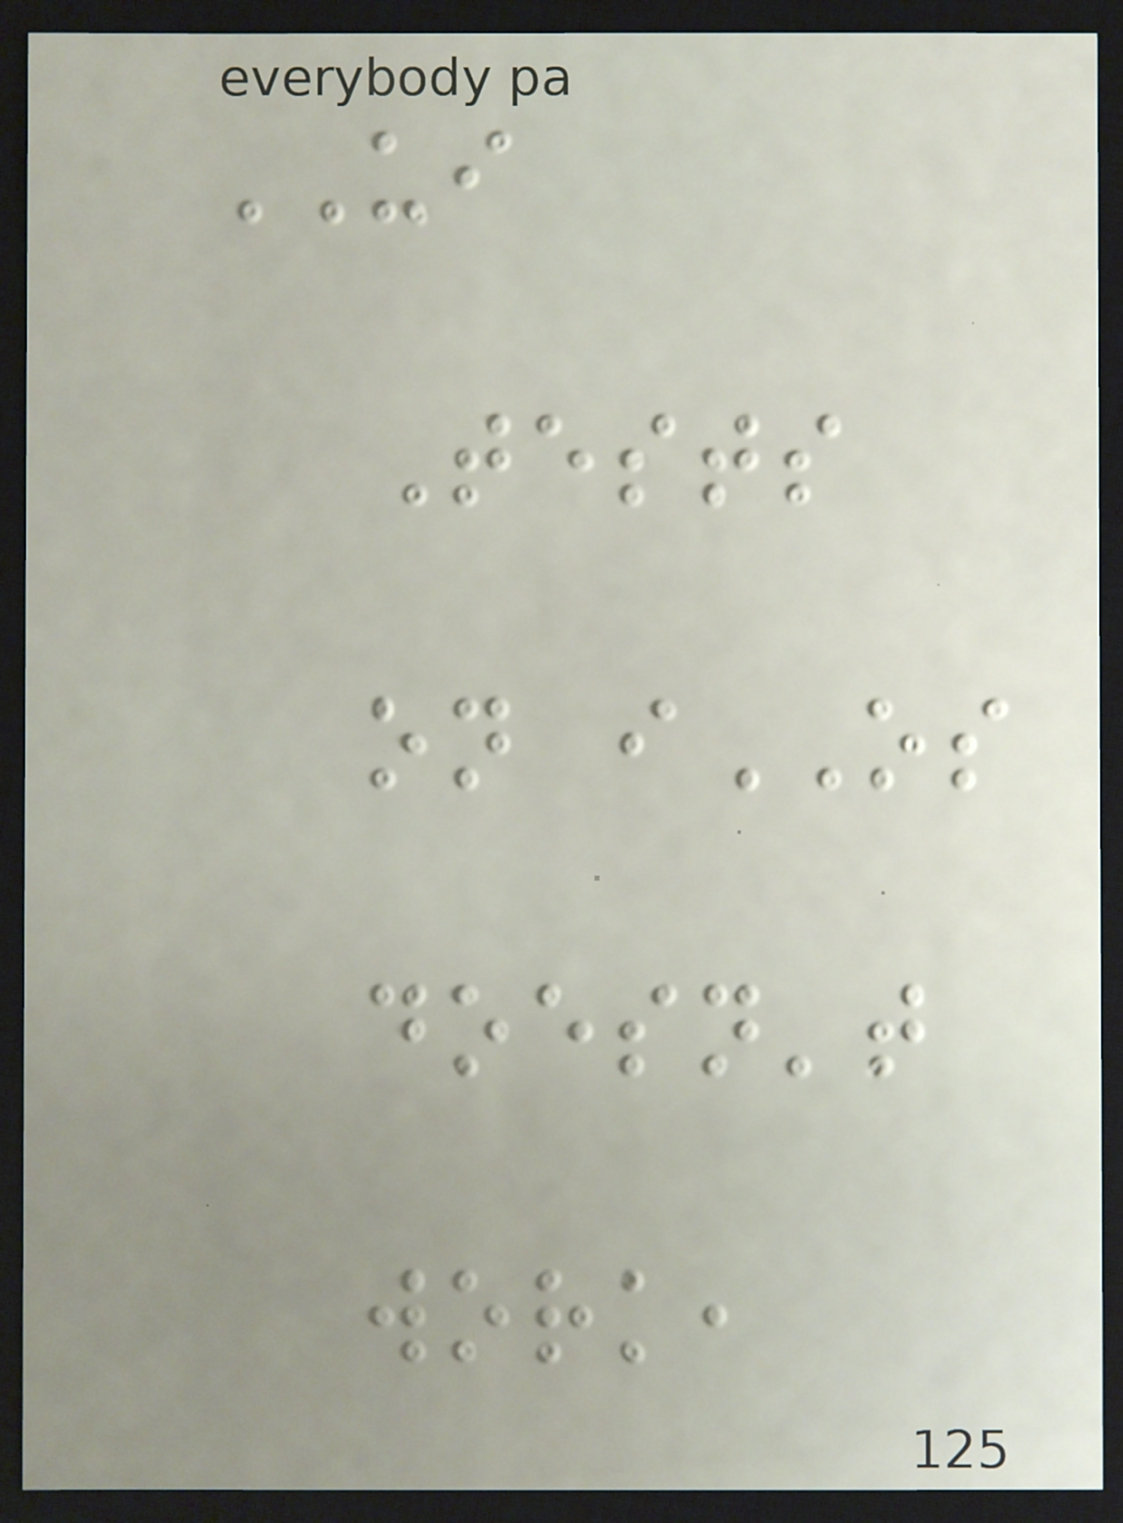UI
Tests
on iOS
doesn't
work,
